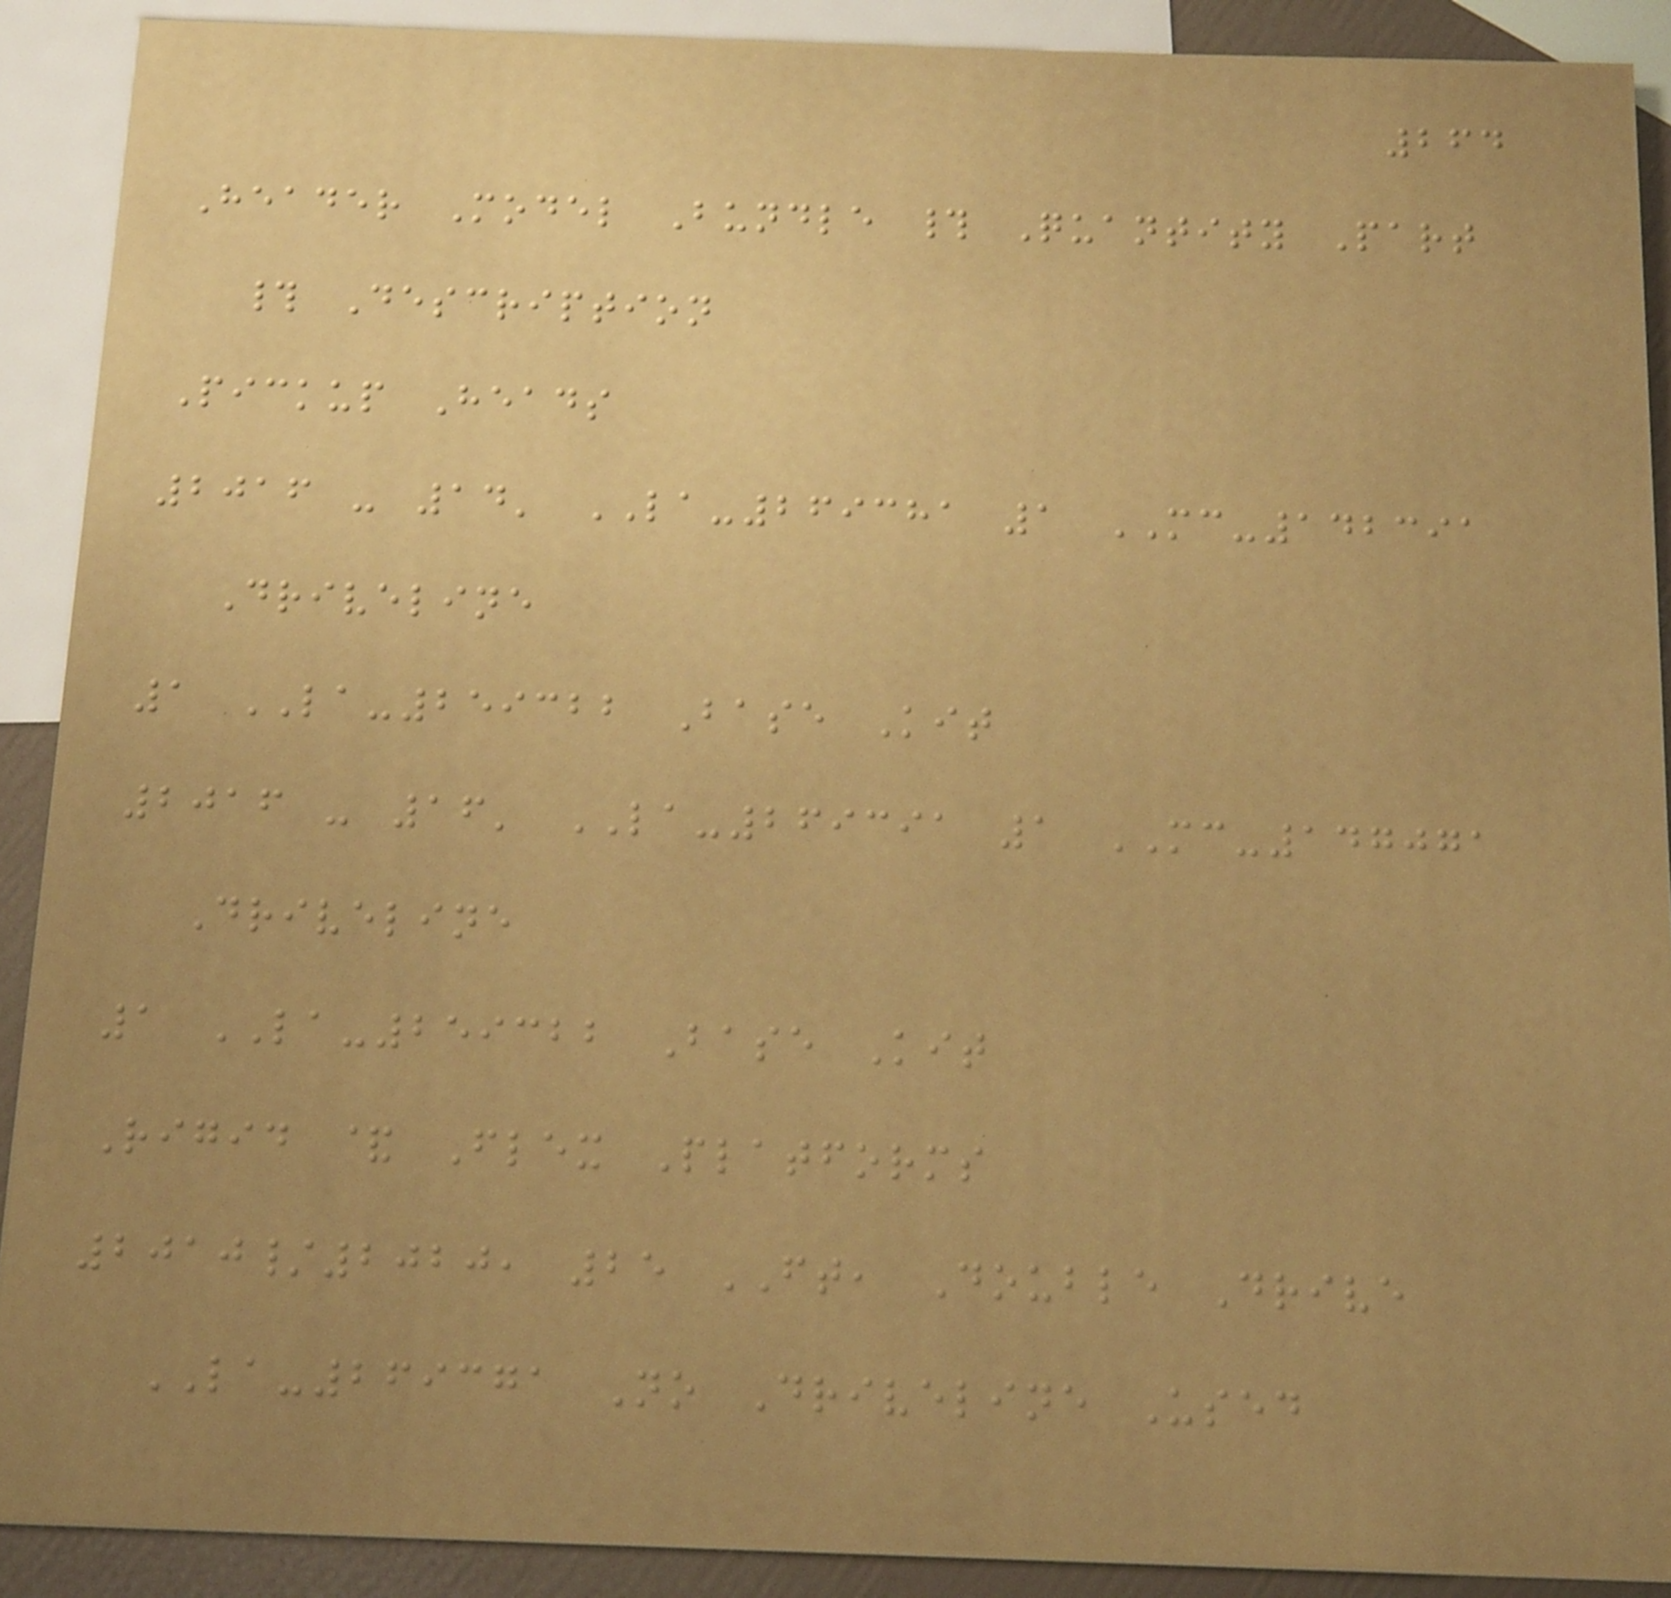264
Header Model Bundle # Quantity Part
# Description
Pickup Heads
2016 - 14' LA-269381 1 MC-142391
Driveline
1 LA-259322 Base Kit
2016 - 16' LA-269391 1 MC-147071
Driveline
1 LA-259322 Base Kit
Rigid & Flex Platforms
2010/2020, 25 FT, Double Drive
LA-269371 No Driveline Used
